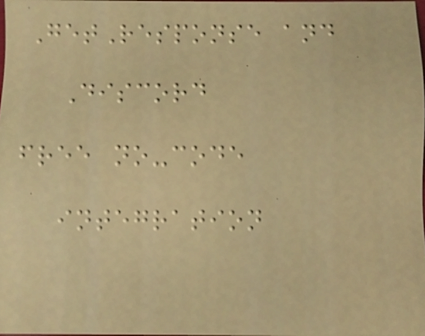GetResponse and
Discord
free no-code
integration
